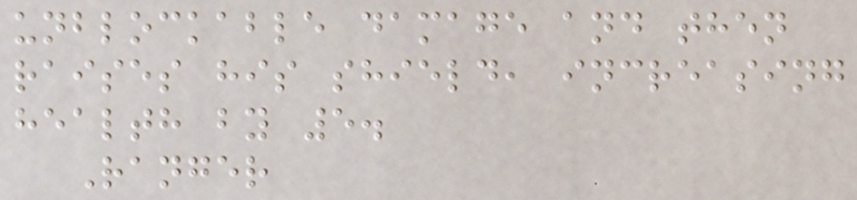unblockable damage and then
raises his shield, increasing
health by 5.
Ranger
